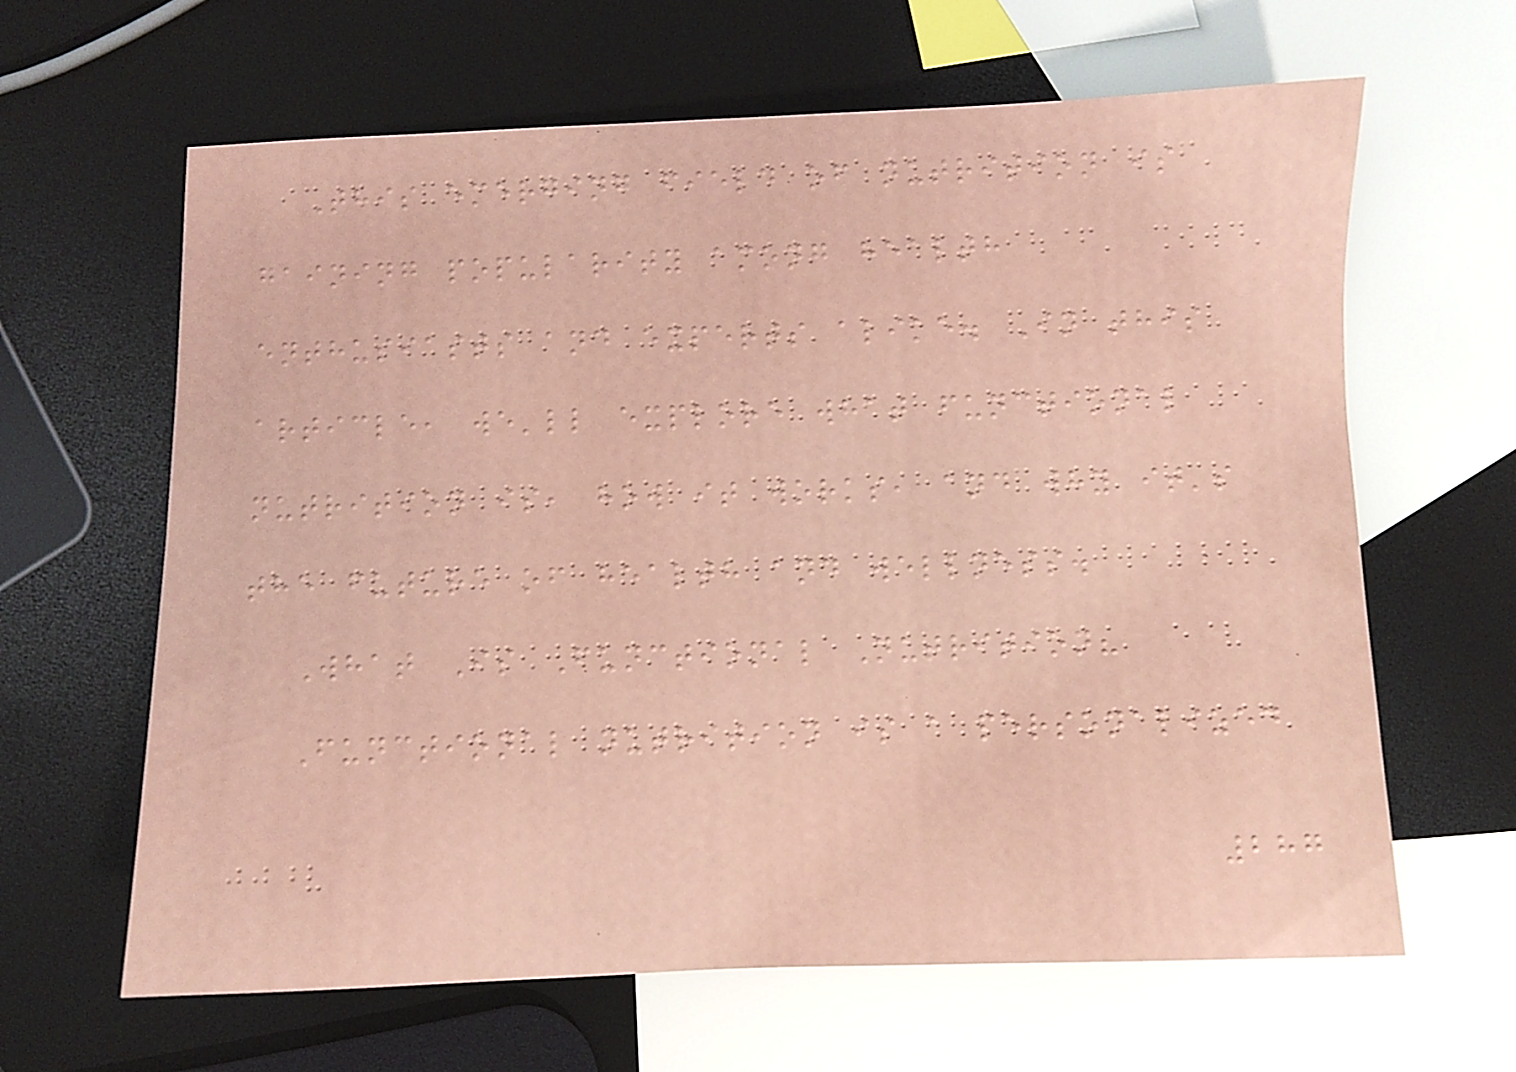This emerging field of nutrition is
gaining popularity among health
enthusiasts and experts alike. In this
article, we'll explore what functional
nutrition is, how it works, and why it's
the future of health and wellness.
What Is Functional Nutrition?
Functional nutrition is a personalized
287
